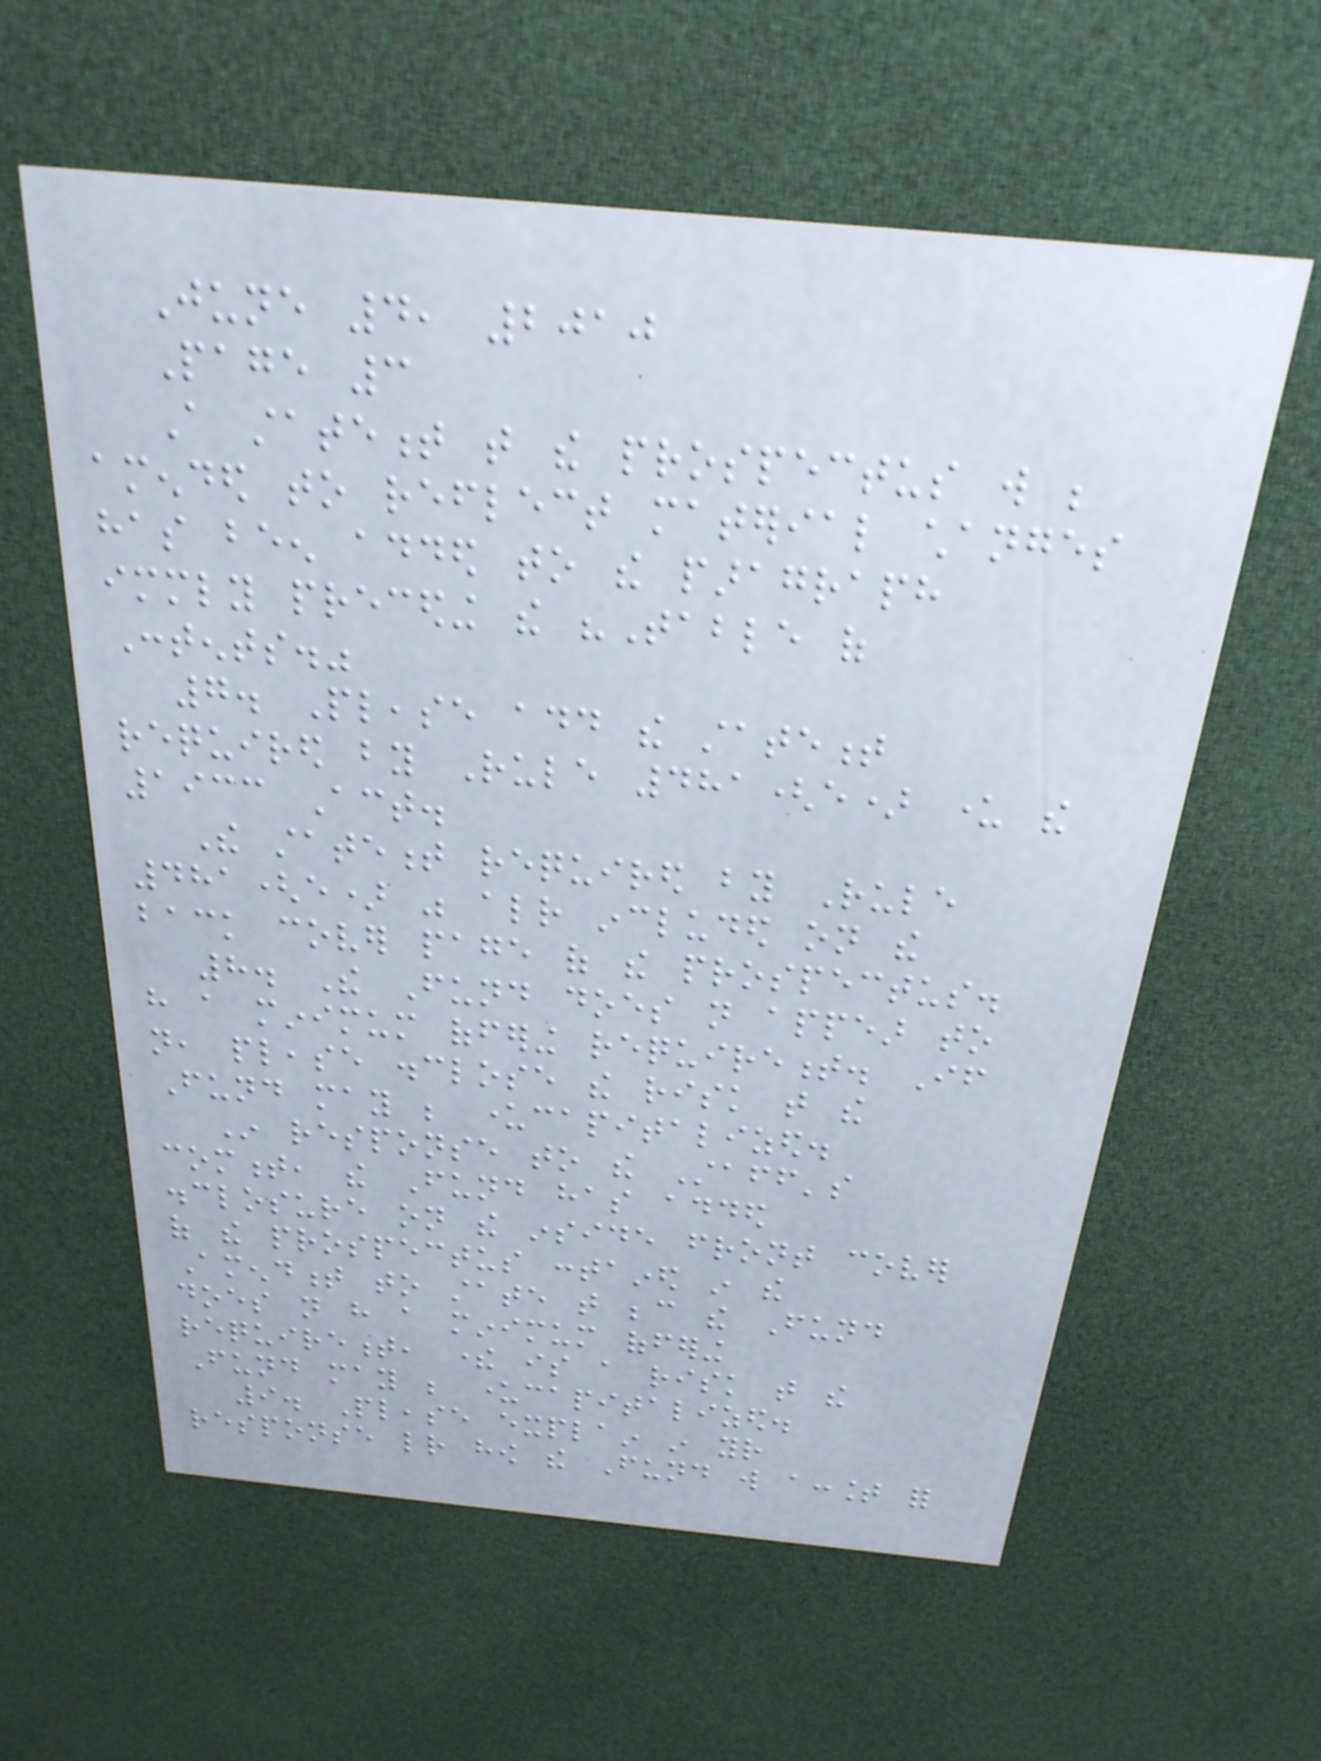June 4, 2010
Page 3
A statement that the prospectus will be
amended to reflect material changes
has been added to the paragraph
immediately preceding the "Table of
Contents."
7. Please add the statement
required by Rule 481(e) under the
1933 Act.
The statement required by Rule
481(e) was already included on the
back cover page of the prospectus.
8. The Fund does not appear to
have a minimum offering requirement. If
not, please disclose the risk that the
Fund may be undercapitalized.
In response to the Staff's
comment, the Fund has added
disclosure on the inside front cover
of the prospectus contained in the
Amendment to state that because the Fund
does not have a minimum offering
requirement, there is a risk that the
Fund may be undercapitalized.
9. Please explain in your
response letter how the Fund will account for
